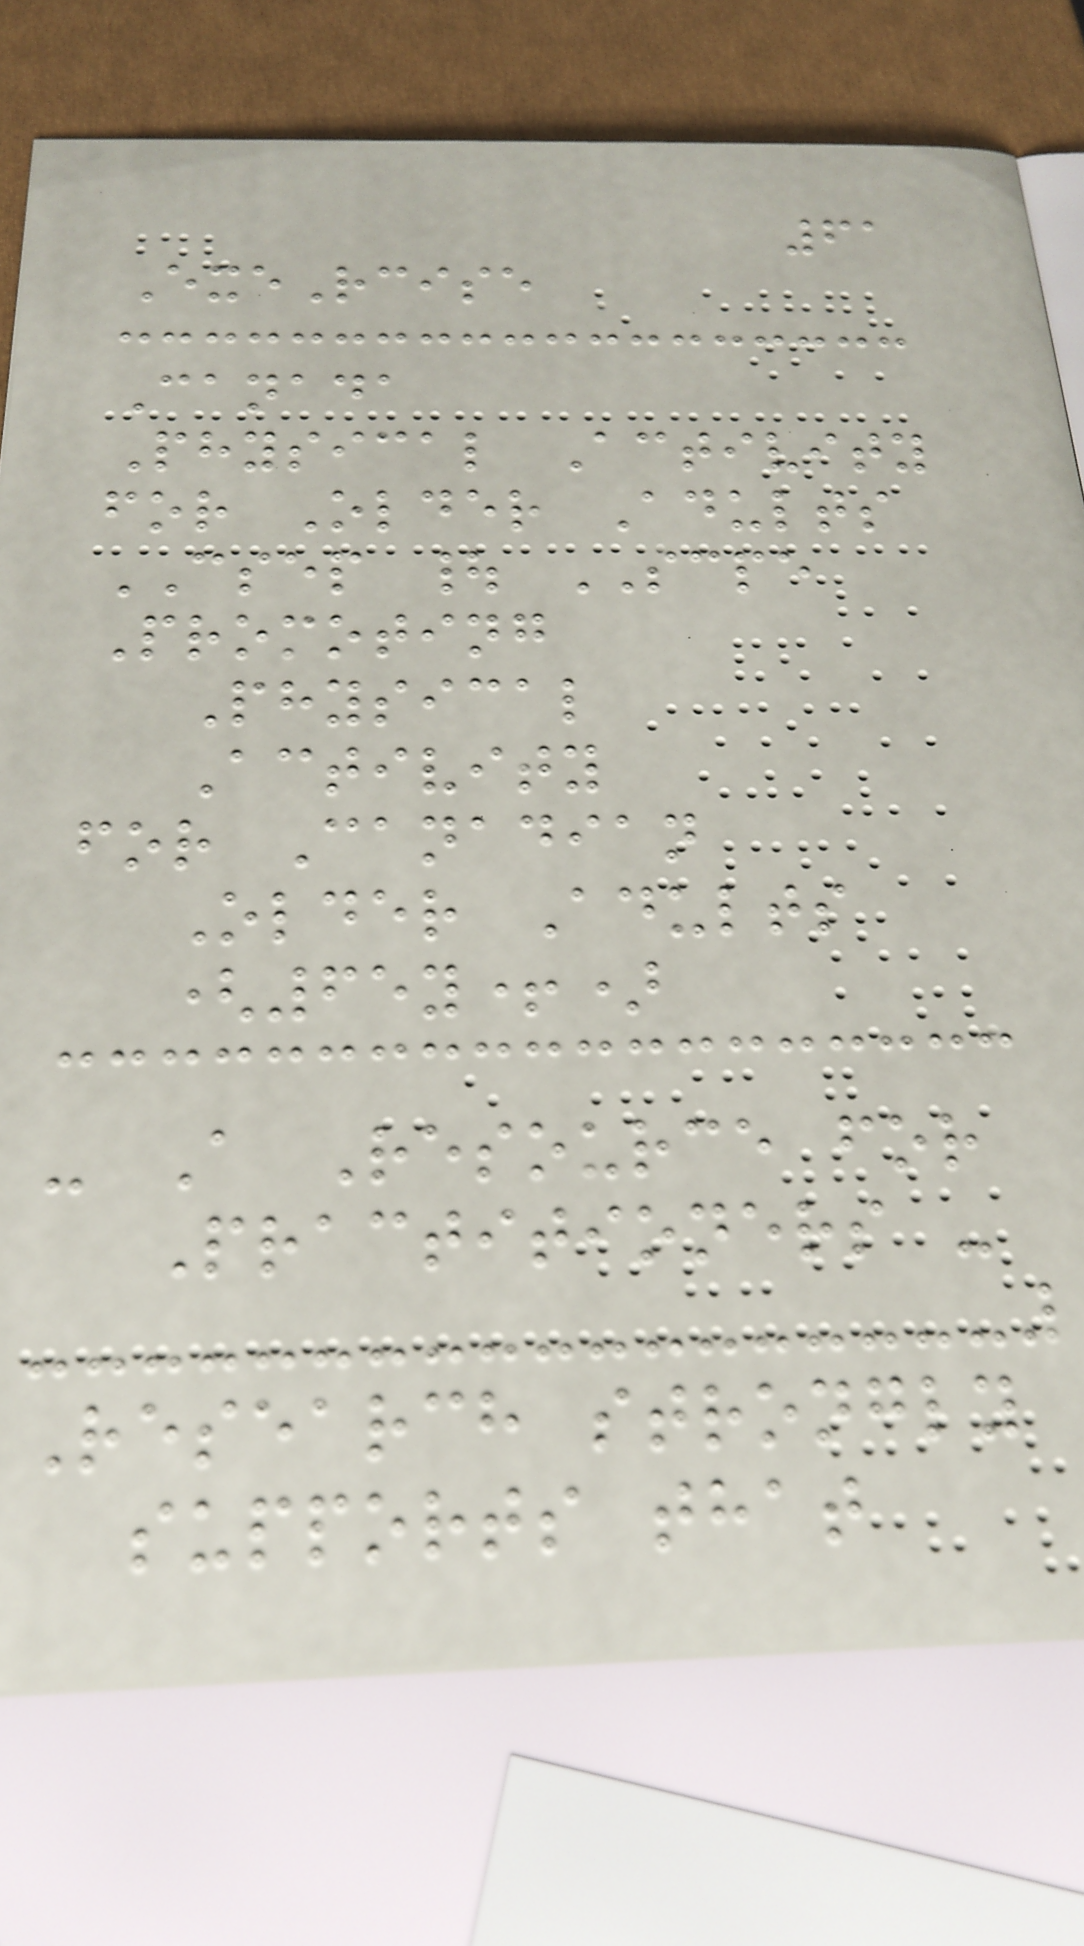61
ExeRcise
Canada
Physical Activity
for Older Adults
CSEP | SCPE
Promoting
Physical
Activity
for Canadian
Older Adults
(65y+)
- A Resource for
Practitioners -
Research strongly
supports that
